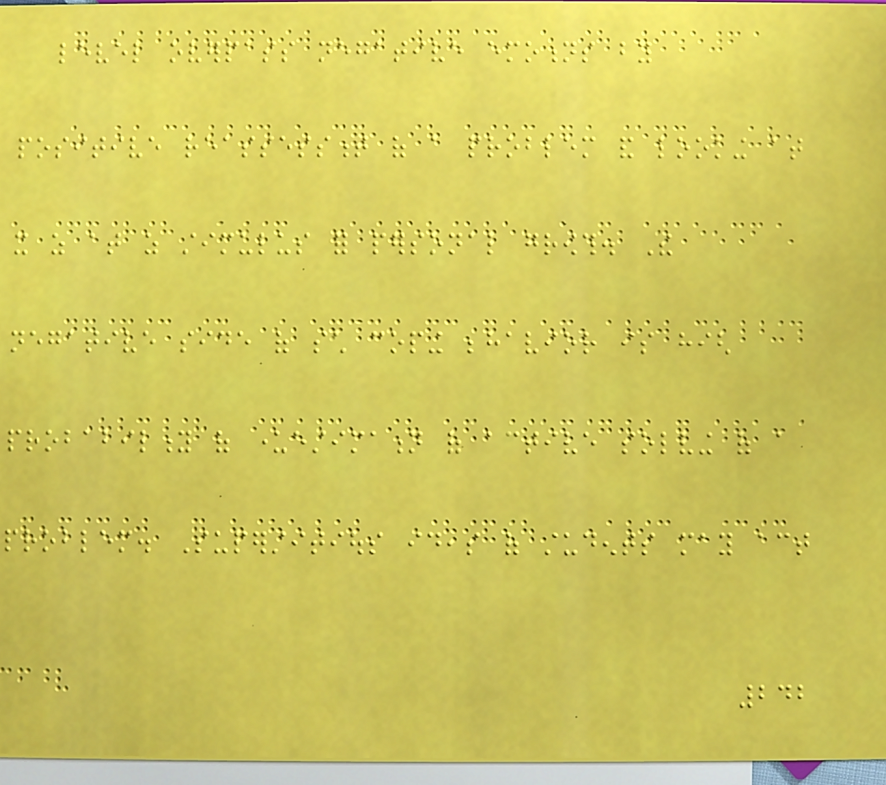level overpass negative emotions by
positive reassessment of a problem and looking at
it as at as stimulus for personal growth. The
negative side of such coping behavior is high
probability of underestimation of active solving of a
problem. Superstitious ideas of students may act
242
